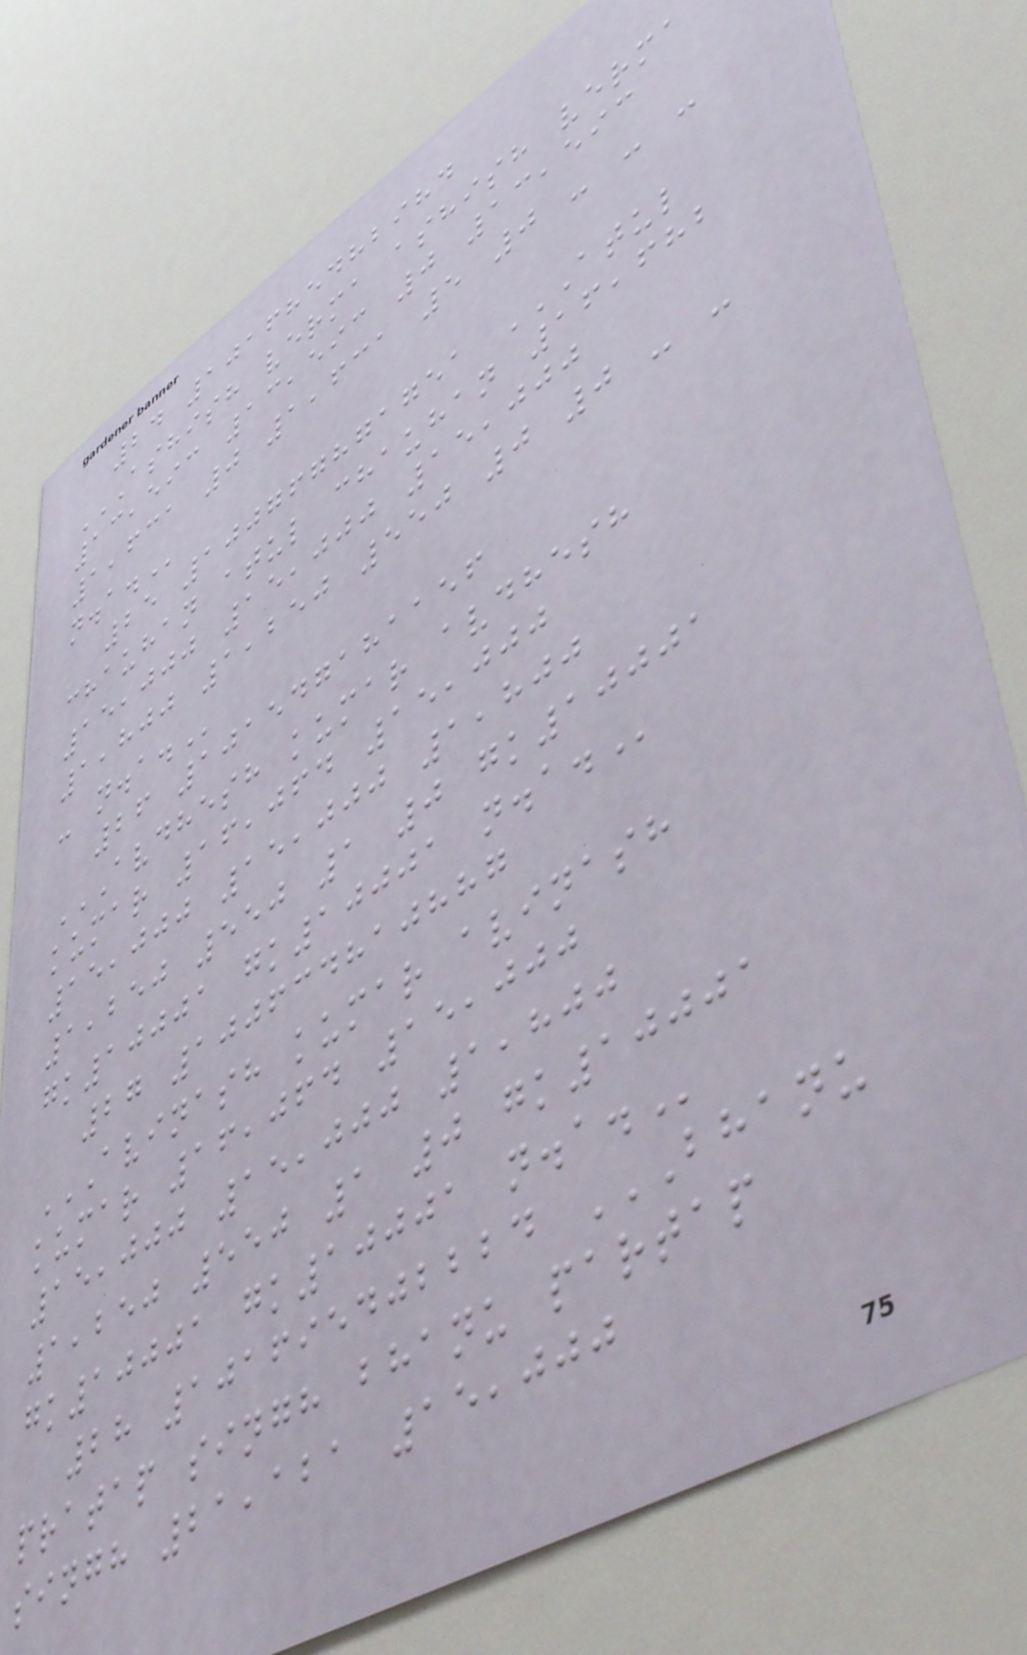24 101685482984
ASHISH VERMA ASHISH VERMA
13,593 13,593 0 13,593
1,631 0 1,631 5 0 - - -
N.A.
25 100767871751 ATUL
CHAUHAN ATUL CHAUHAN 16,682
15,000 15,000 15,000
1,800 1,250 550 0 0 - -
- N.A.
26 101547181156
AVDHESH KUMAR AVDHESH
KUMAR 16,064 15,000
15,000 15,000 1,800
1,250 550 1 0 GK10001
GK10001 GK10001 N.A.
27 100634810887
AVINASH KUMAR AVINASH
KUMAR 16,064 15,000
15,000 15,000 1,800
1,250 550 1 0 GK10001
GK10001 GK10001 N.A.
28 101695402224 BHANU
PRATAP SINGH BHANU PARTAP
SINGH 21,121 15,000
